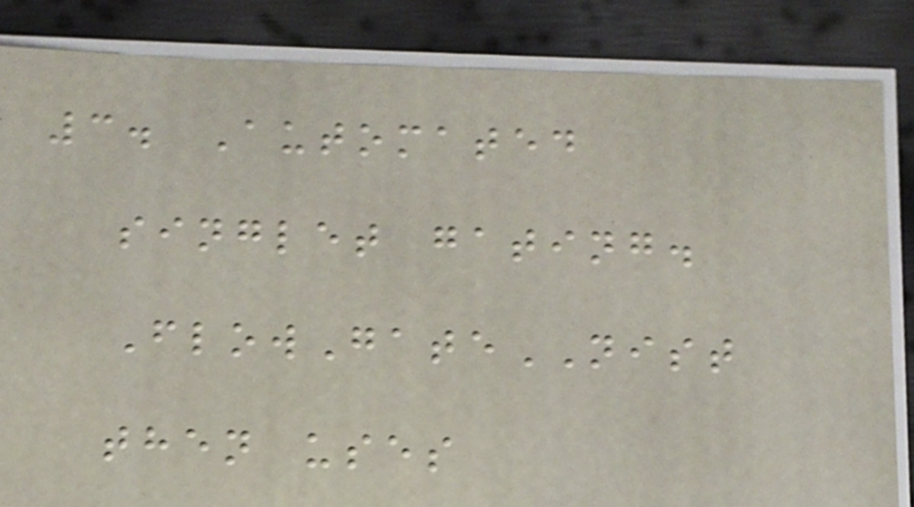3. Automated
singlet gating.
FlowGateNIST
then uses
